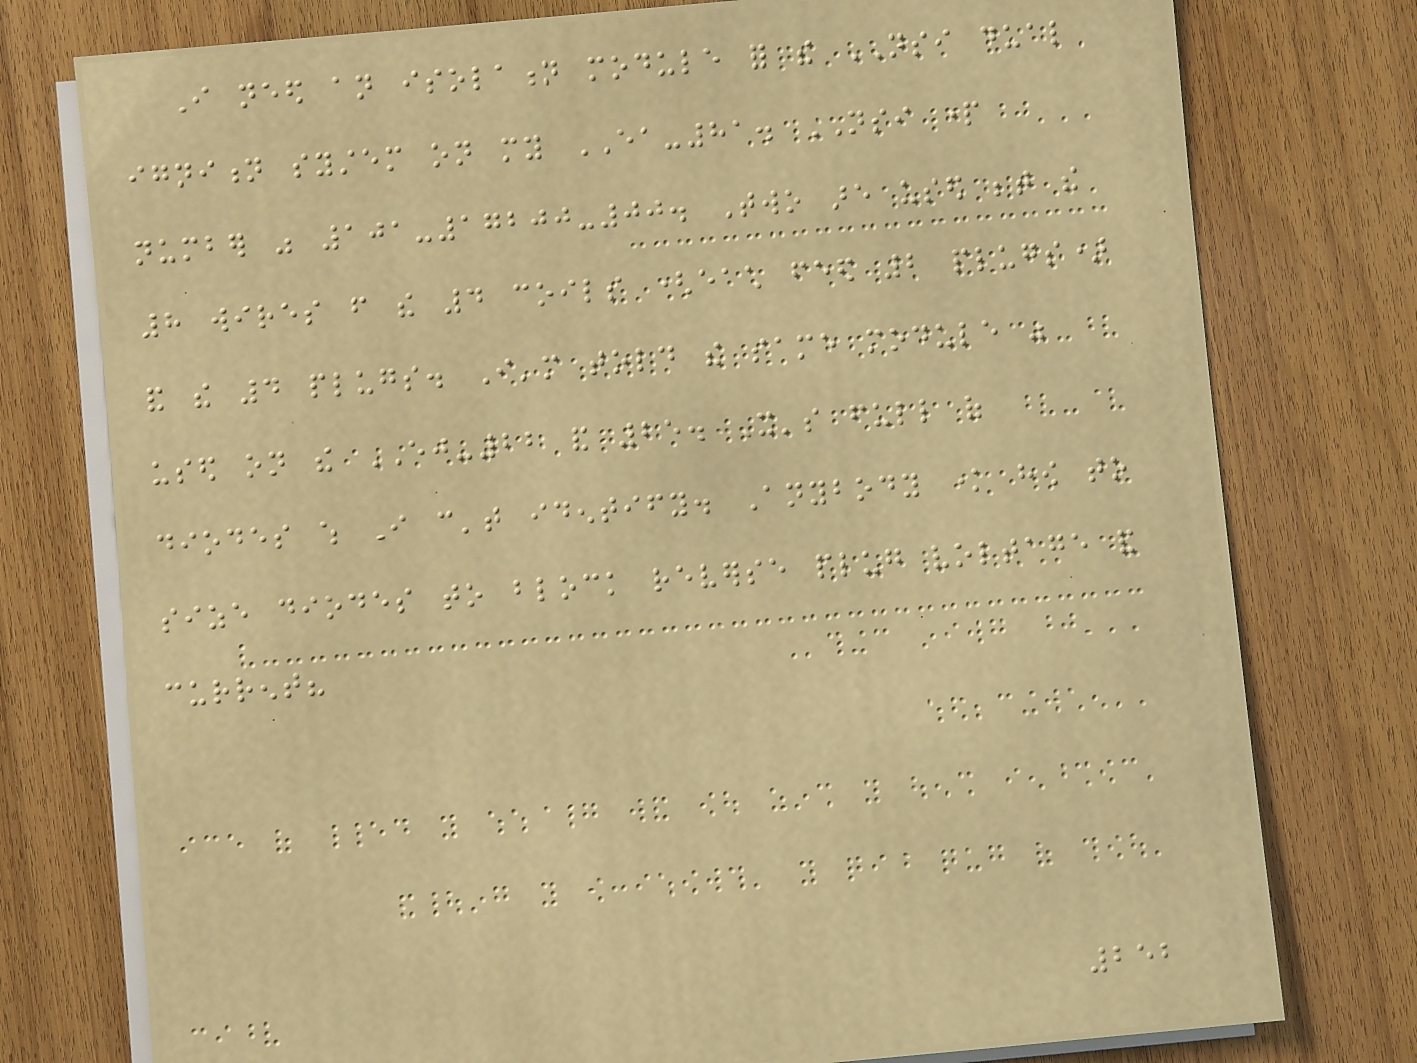I need an isolation module for the NSI dual
ignition system on my EA-81. NSI part
number was 101-17200-00. Two are used between the
8 wires from the 4 coils (each feed 2 plugs)
and the 4 plugs. I'm told the same module was
used on the EJ-22 and 25. It's full of
diodes which I can't identify. Anybody know how to
size diodes to block reverse plug voltage and
current?
252
